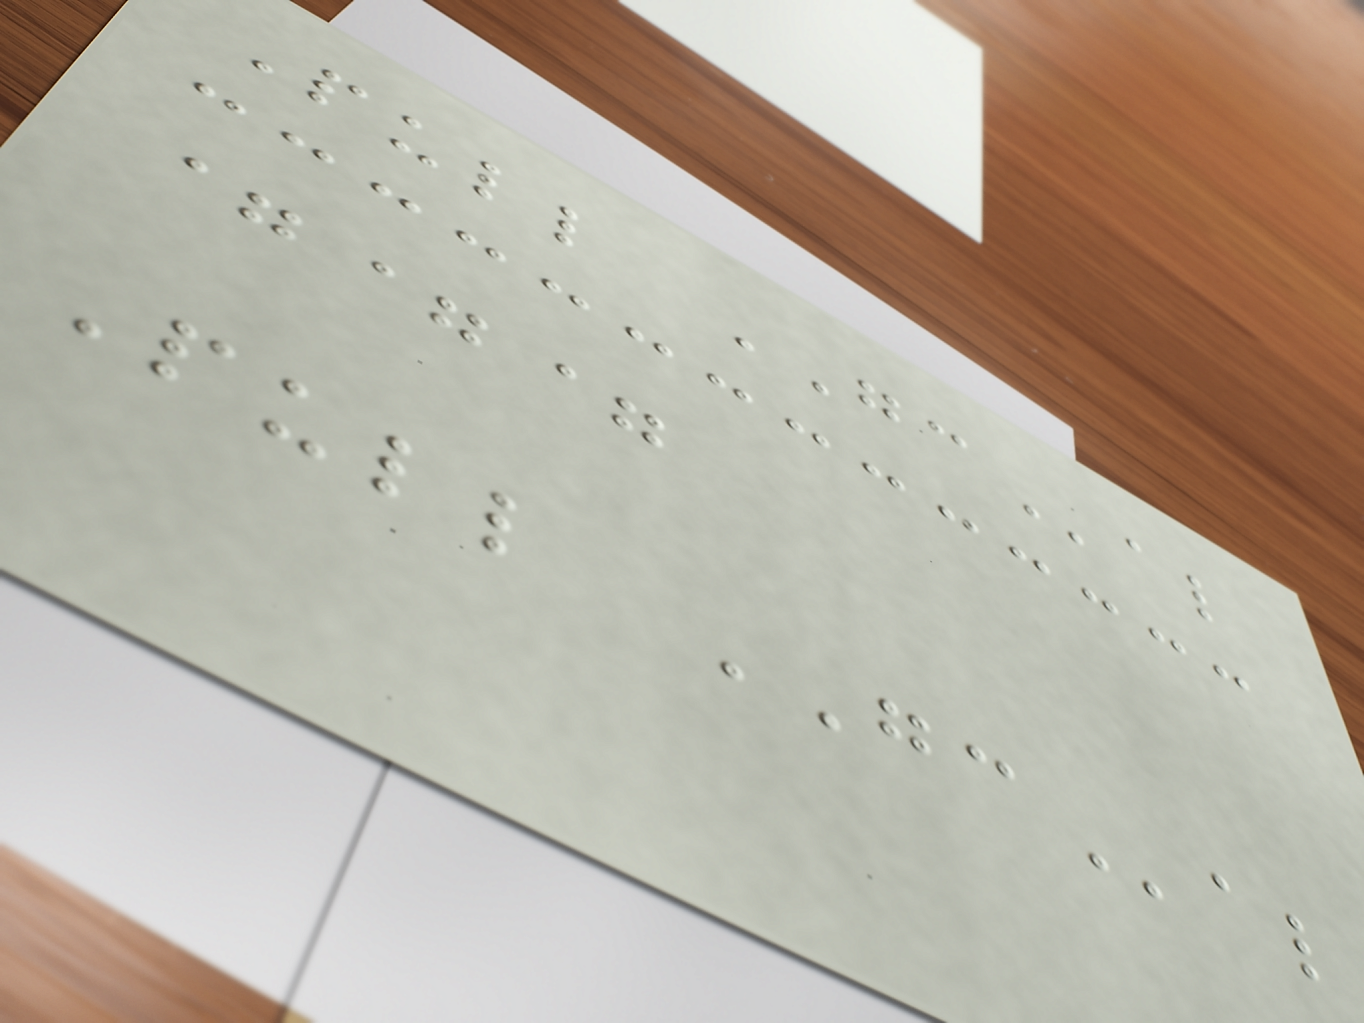Pull GCal
===
Pull GCal
